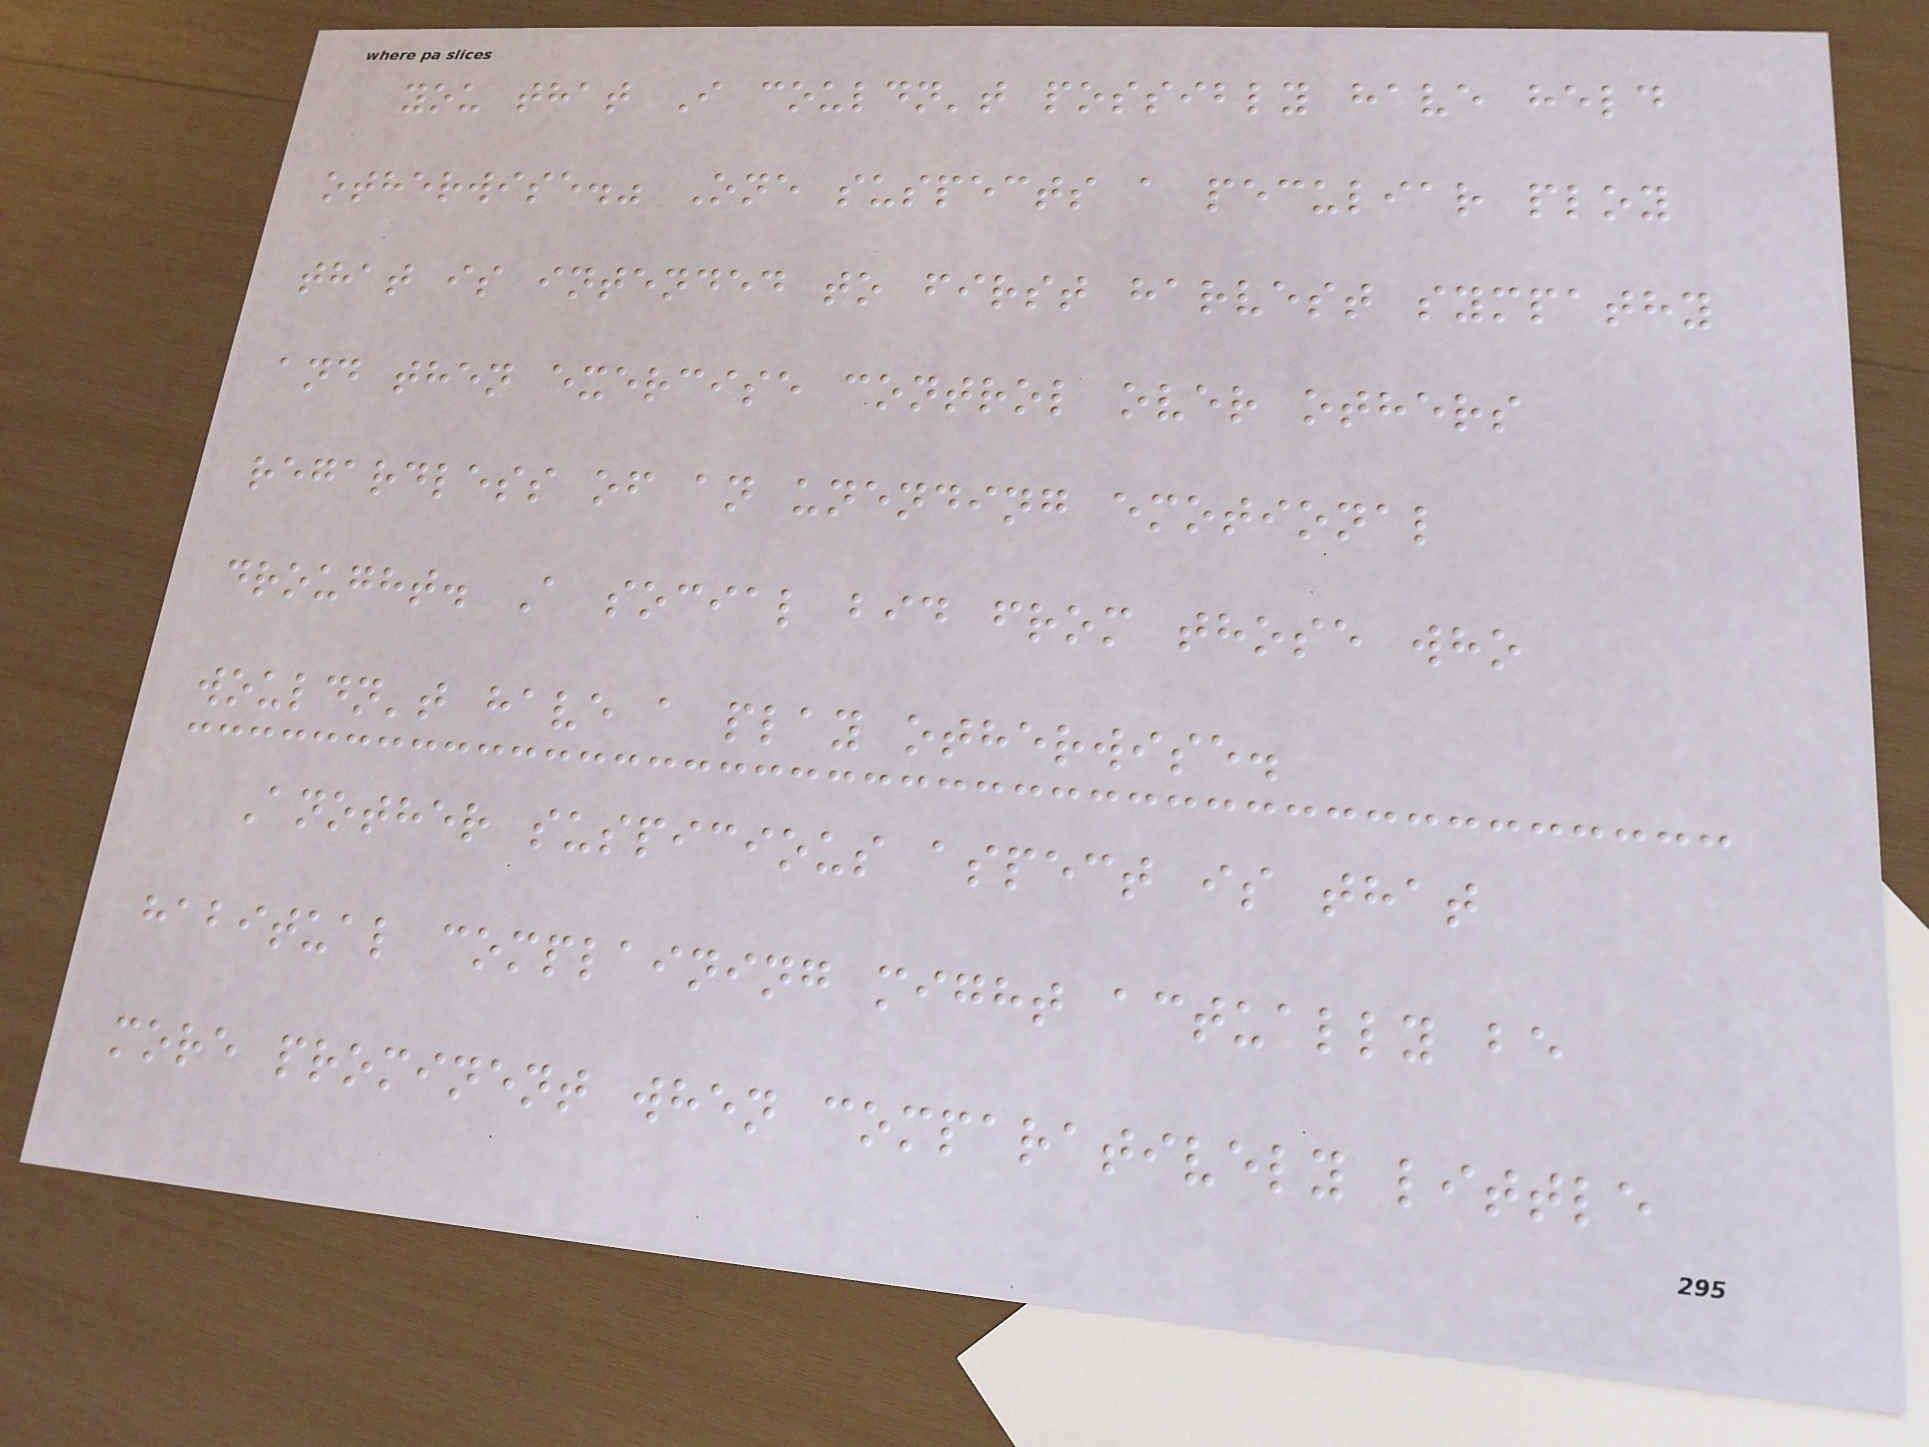you that I couldn't possibly have held
otherwise." One suspects a peculiar ploy
that is intended to first harvest sympathy
and then exercise control over others
regardless of an unending emotional
drought. A social bid from those who
wouldn't have a play otherwise.
Another suspicious aspect is that
habitual complaining might actually be
more prominent when comparatively little
